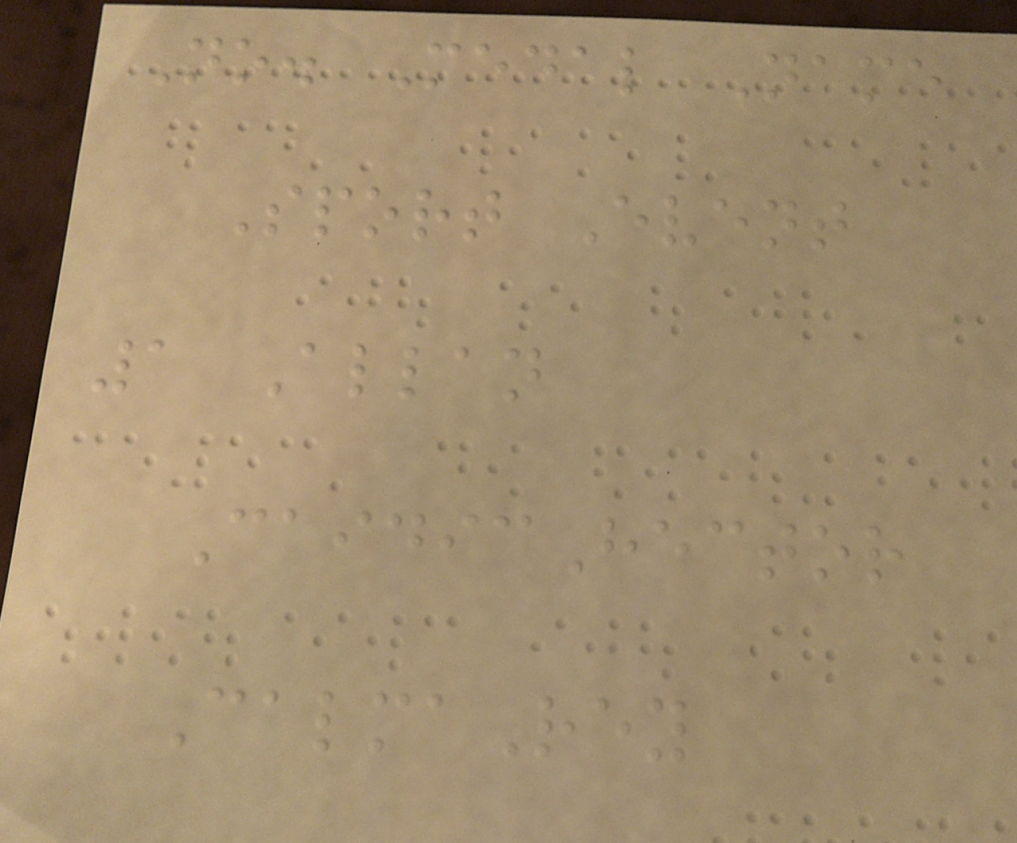No. Medal Name
Sport Event
1 Allan
CaidicHector
CalmaRey
